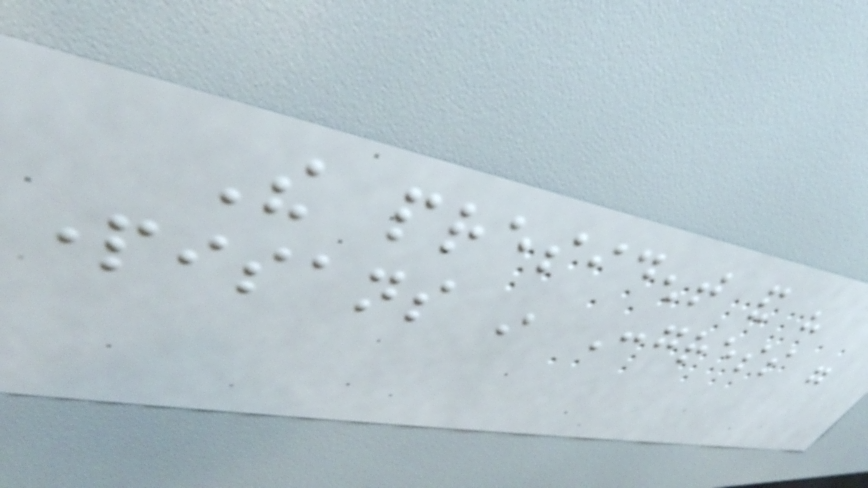The president and his
partisans in Congress were
